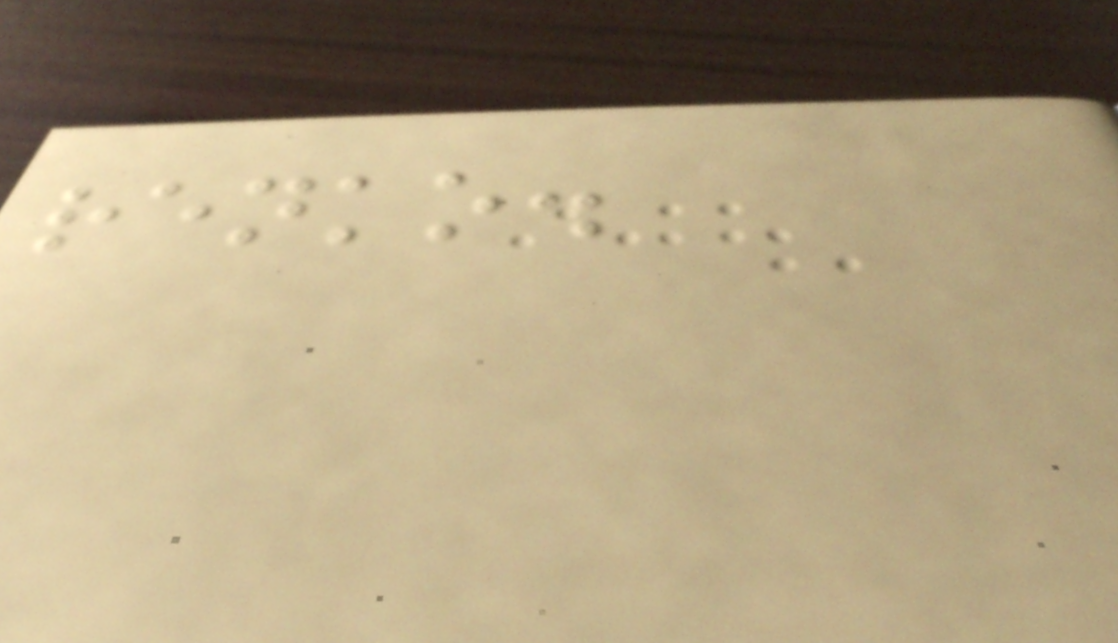renko.
